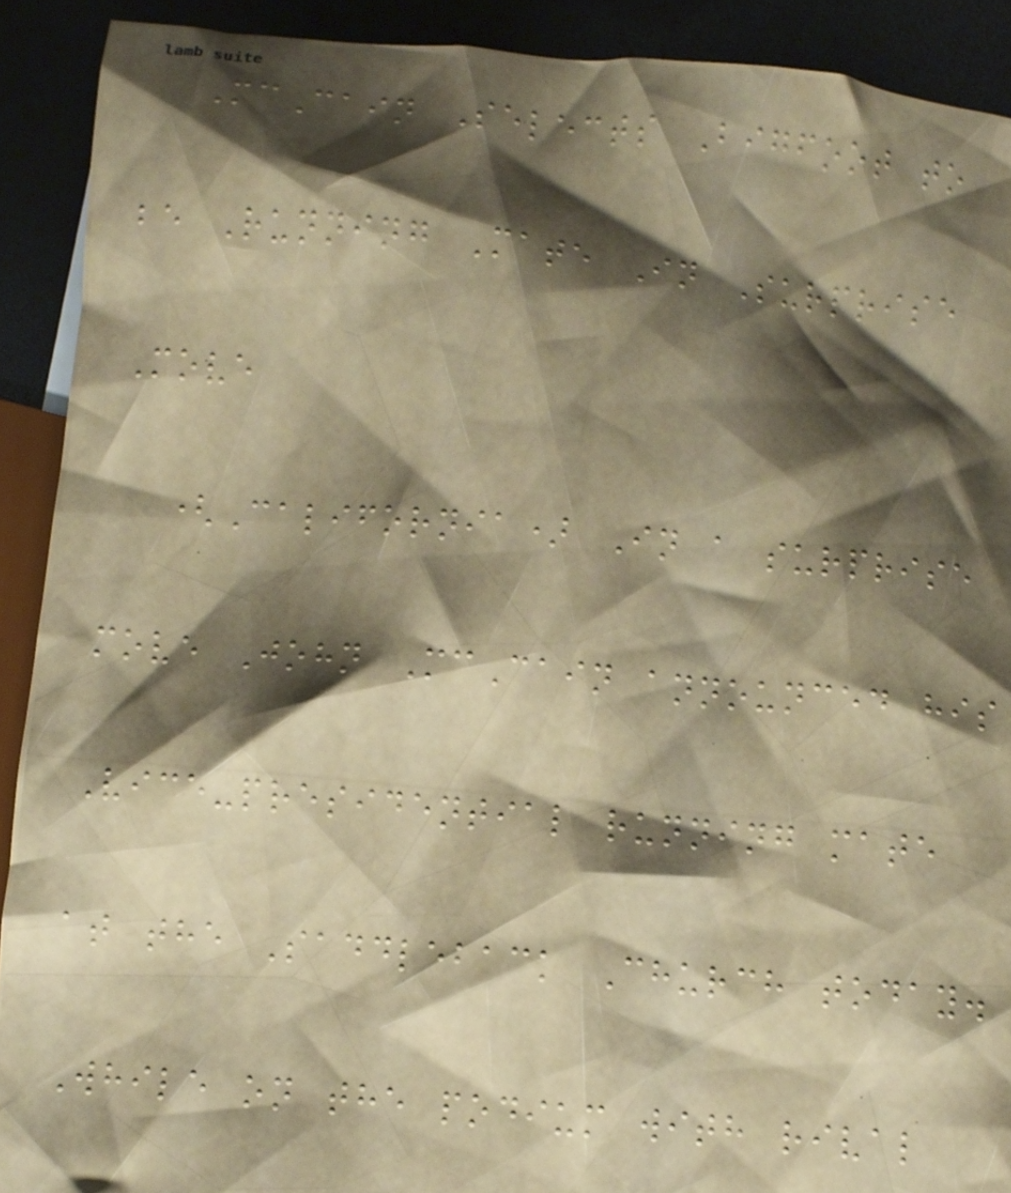McCain Selects Bigfoot to
be Running Mate In Surprise
Move
(California) In a surprise
move John McCain announced his
Vice-presidential running mate
at the Saddleback Church today.
While on the podium with rival
